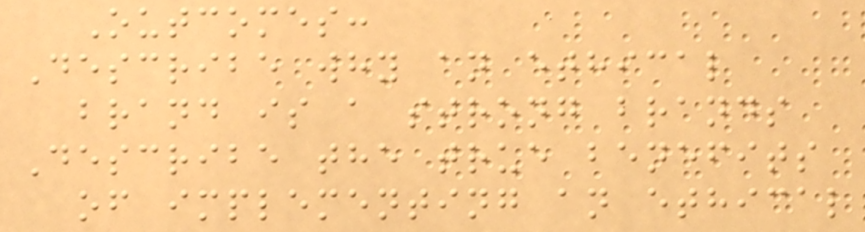Outcomes:
Describe why an ethical
brand is a strong brands
Describe the true benefits
of implementing an ethical
